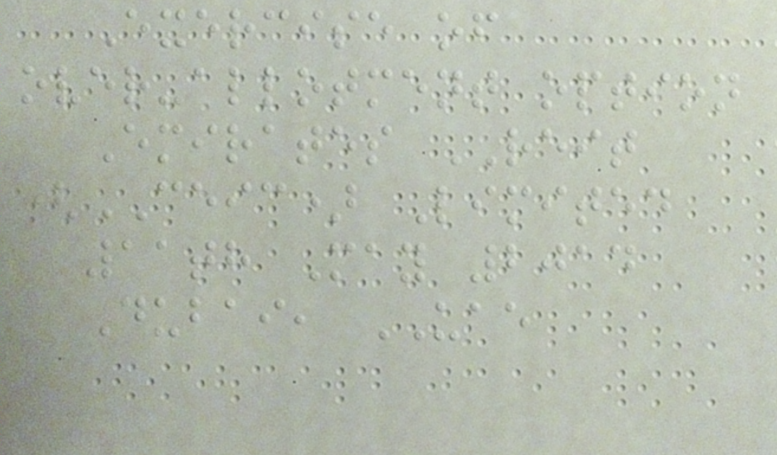Exercise of
over-allotment option
Emirates REIT
(CEIC) Limited
11th May 2014
Dubai, UAE
